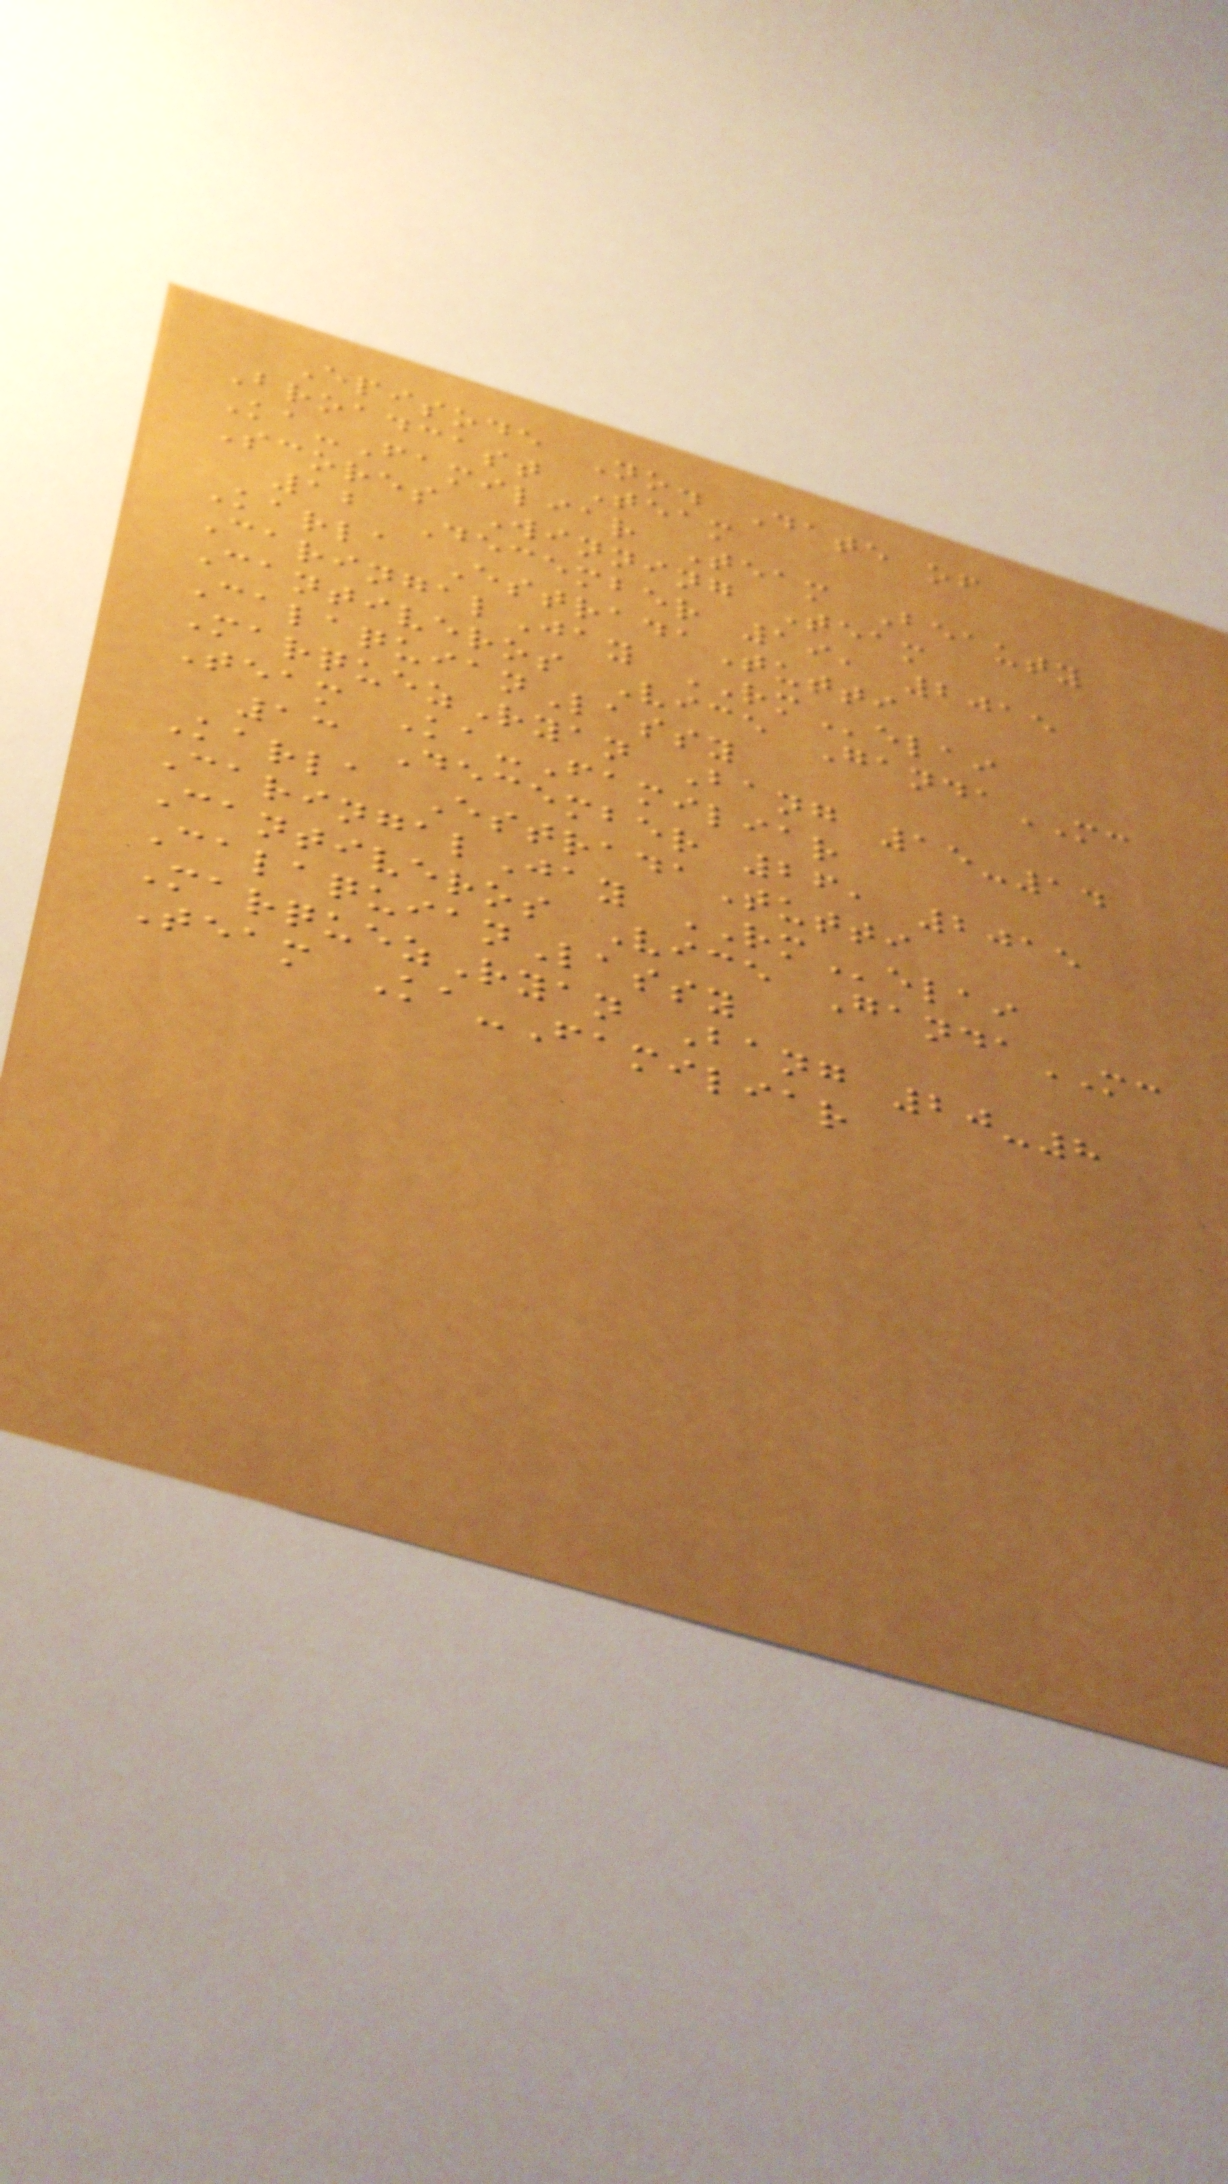Episode No. Date of
Broadcast Team
Ka-Familiar Team Beauty
Scores Winning Team
12 December 19, 2015
Karla EstradaTutti
CaringalJay RMelai
Cantiveros Vice GandaMC
CalaquianLassy
MarquezRyan Bang 15-14
Team Ka-Familiar
13 December 26, 2015
Karla EstradaTutti
CaringalJay RMelai
Cantiveros Vice GandaMC
CalaquianLassy
MarquezRyan Bang 20-8
Team Ka-Familiar
